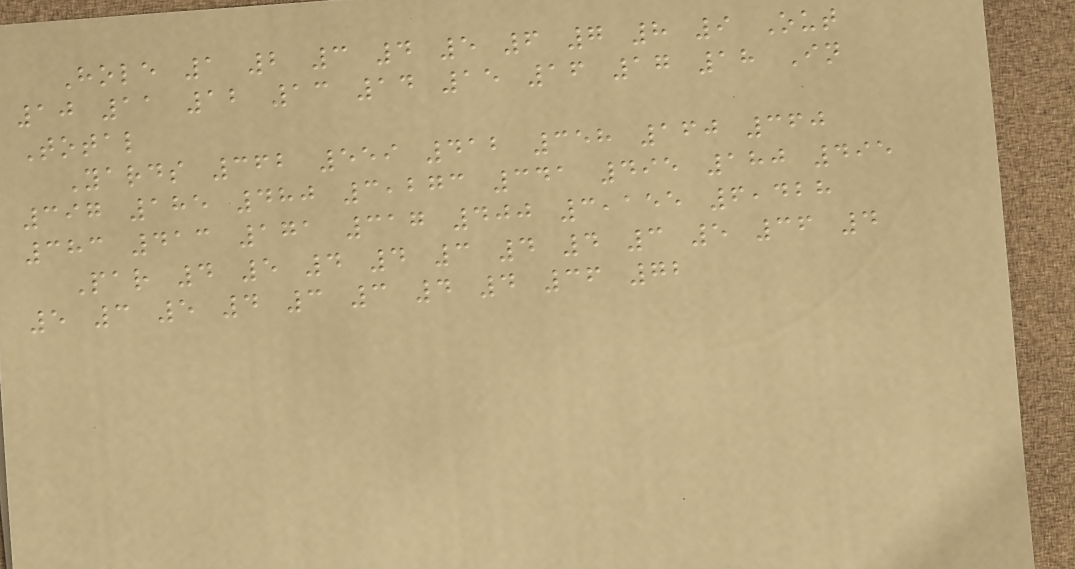Hole 1 2 3 4 5 6 7 8 9 Out
10 11 12 13 14 15 16 17 18 In
Total
Yards 362 559 412 358 160 360
397 185 480 3,273 341 495 180 495
383 413 171 317 400 3,155 6,428
Par 4 5 4 4 3 4 4 3 5 36 4
5 3 5 4 3 3 4 4 36 72
